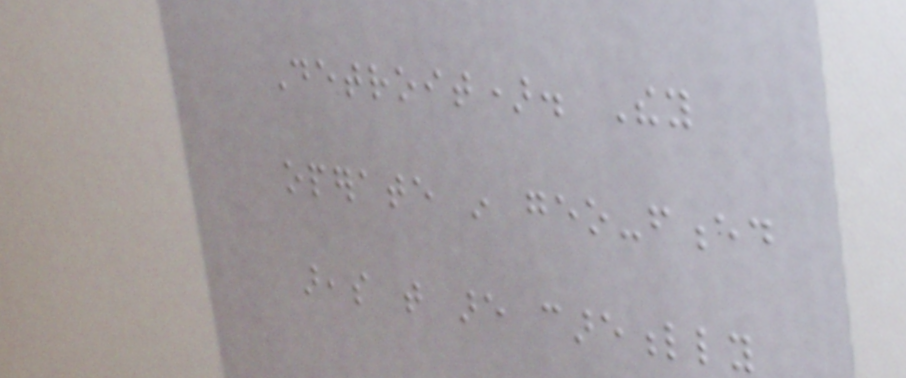Detroit). They
operate in geo-fenced
areas that are carefully
